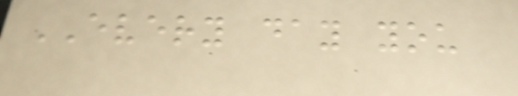EVERY day you
